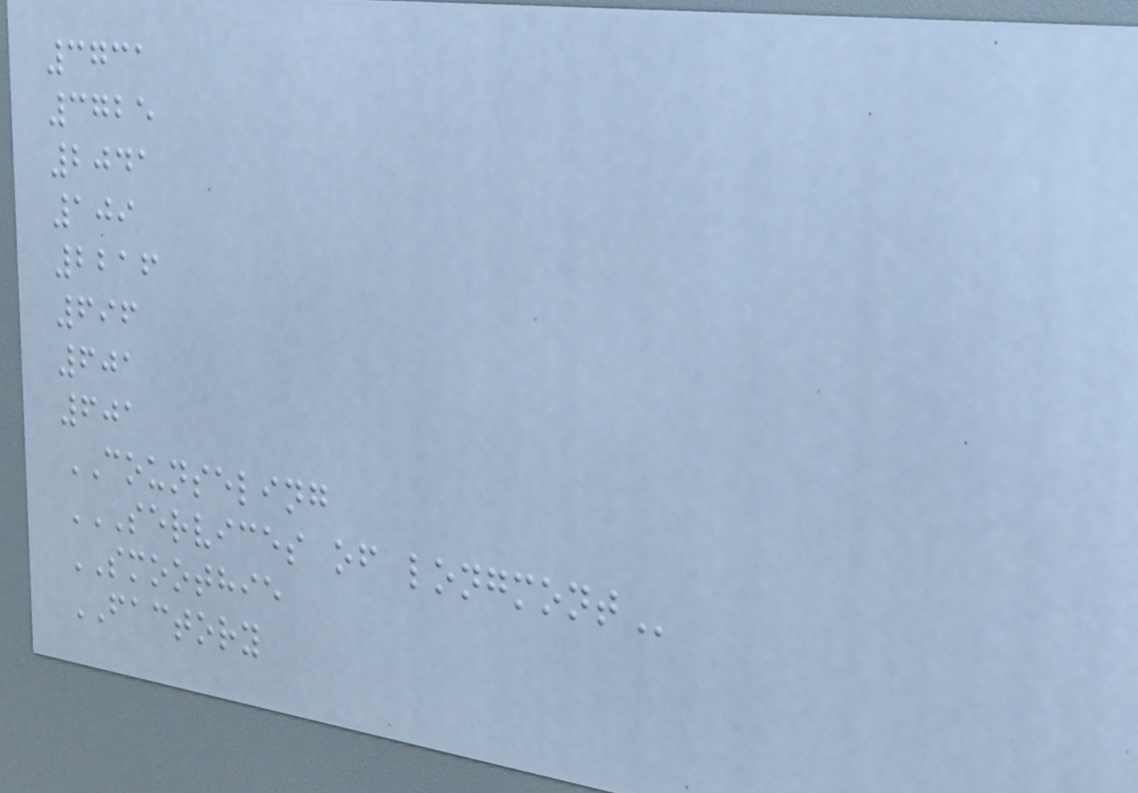3731
3725
2041
109
2216
696
601
601
COUNSELING
SERVICES OF LONGMONT
SMOOTHIE
FACTORY
